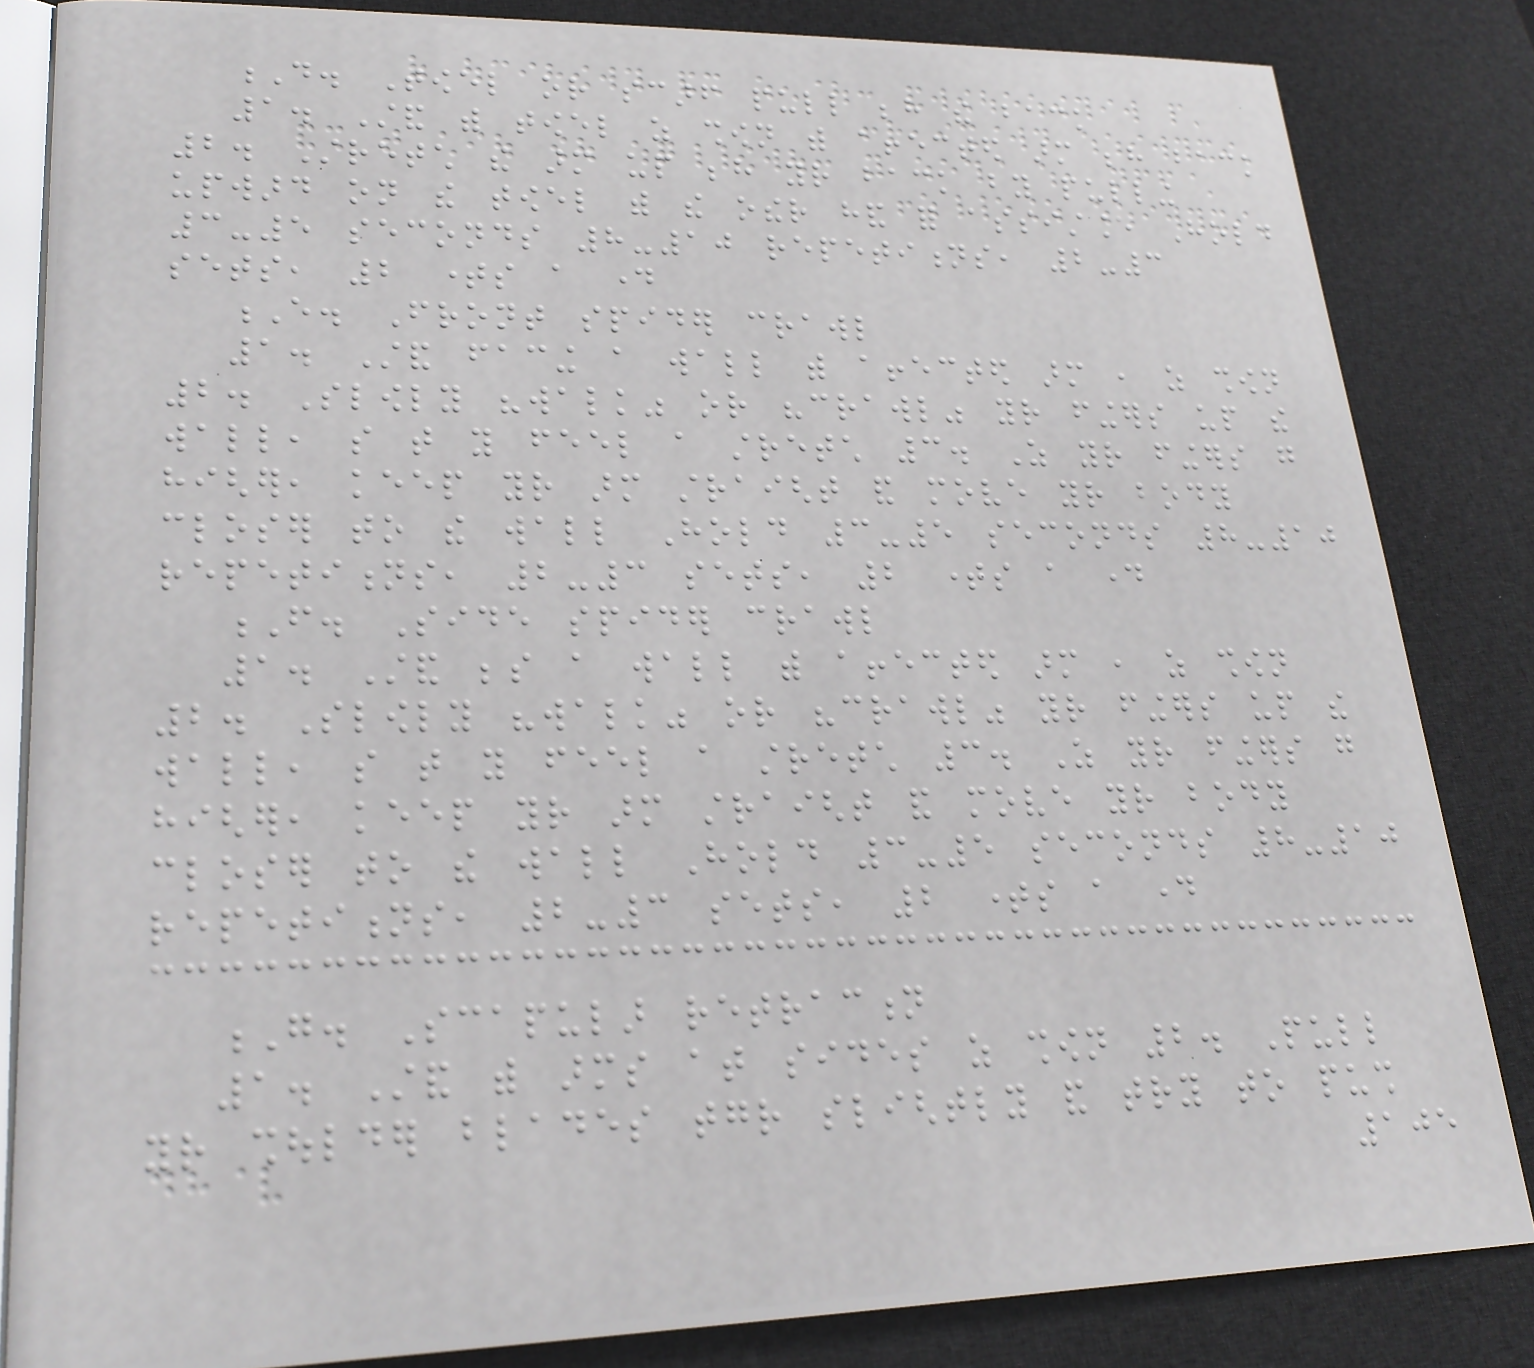D. Towel or scarf pull behind the back
1. Stand with towel as shown with affected arm behind back
2. Stretch the arm up behind your back by pulling
upward on the towel with the other hand for assistance Hold
3-5 seconds 8-10 repetitions, 2-3
sets, 2 times a day
E. Front spider crawl
1. Stand facing a wall with affected arm , as shown
2. Slowly "walk" or "crawl" your fingers up the
wall, so that you feel a stretch 3. As your fingers go
higher, keep your arm straight and move your body
closer to the wall Hold 3-5 seconds 8-10
repetitions, 2-3 sets, 2 times a day
F. Side spider crawl
1. Stand beside a wall with affected arm , as shown
2. Slowly "walk" or "crawl" your fingers up the
wall, so that you feel a stretch 3. As your fingers go
higher, keep your arm straight and move your body
closer to the wall Hold 3-5 seconds 8-10
repetitions, 2-3 sets, 2 times a day
G. Scapular retraction
1. Stand with arms at sides as shown 2. Pull
your shoulder blades together slightly and try to push
105
